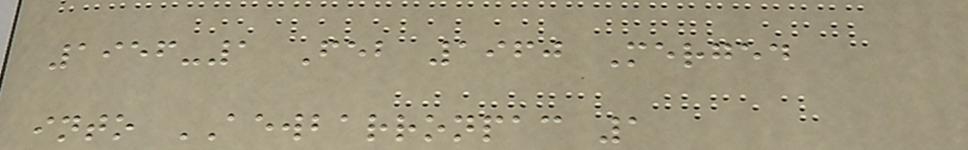1956-1 Feb 1960 Merged
into AEWBARRONPAC 1
